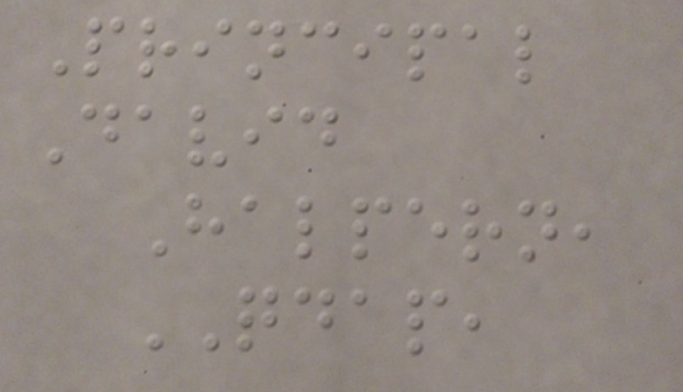Principal
David
Halpern,
QDAP,
